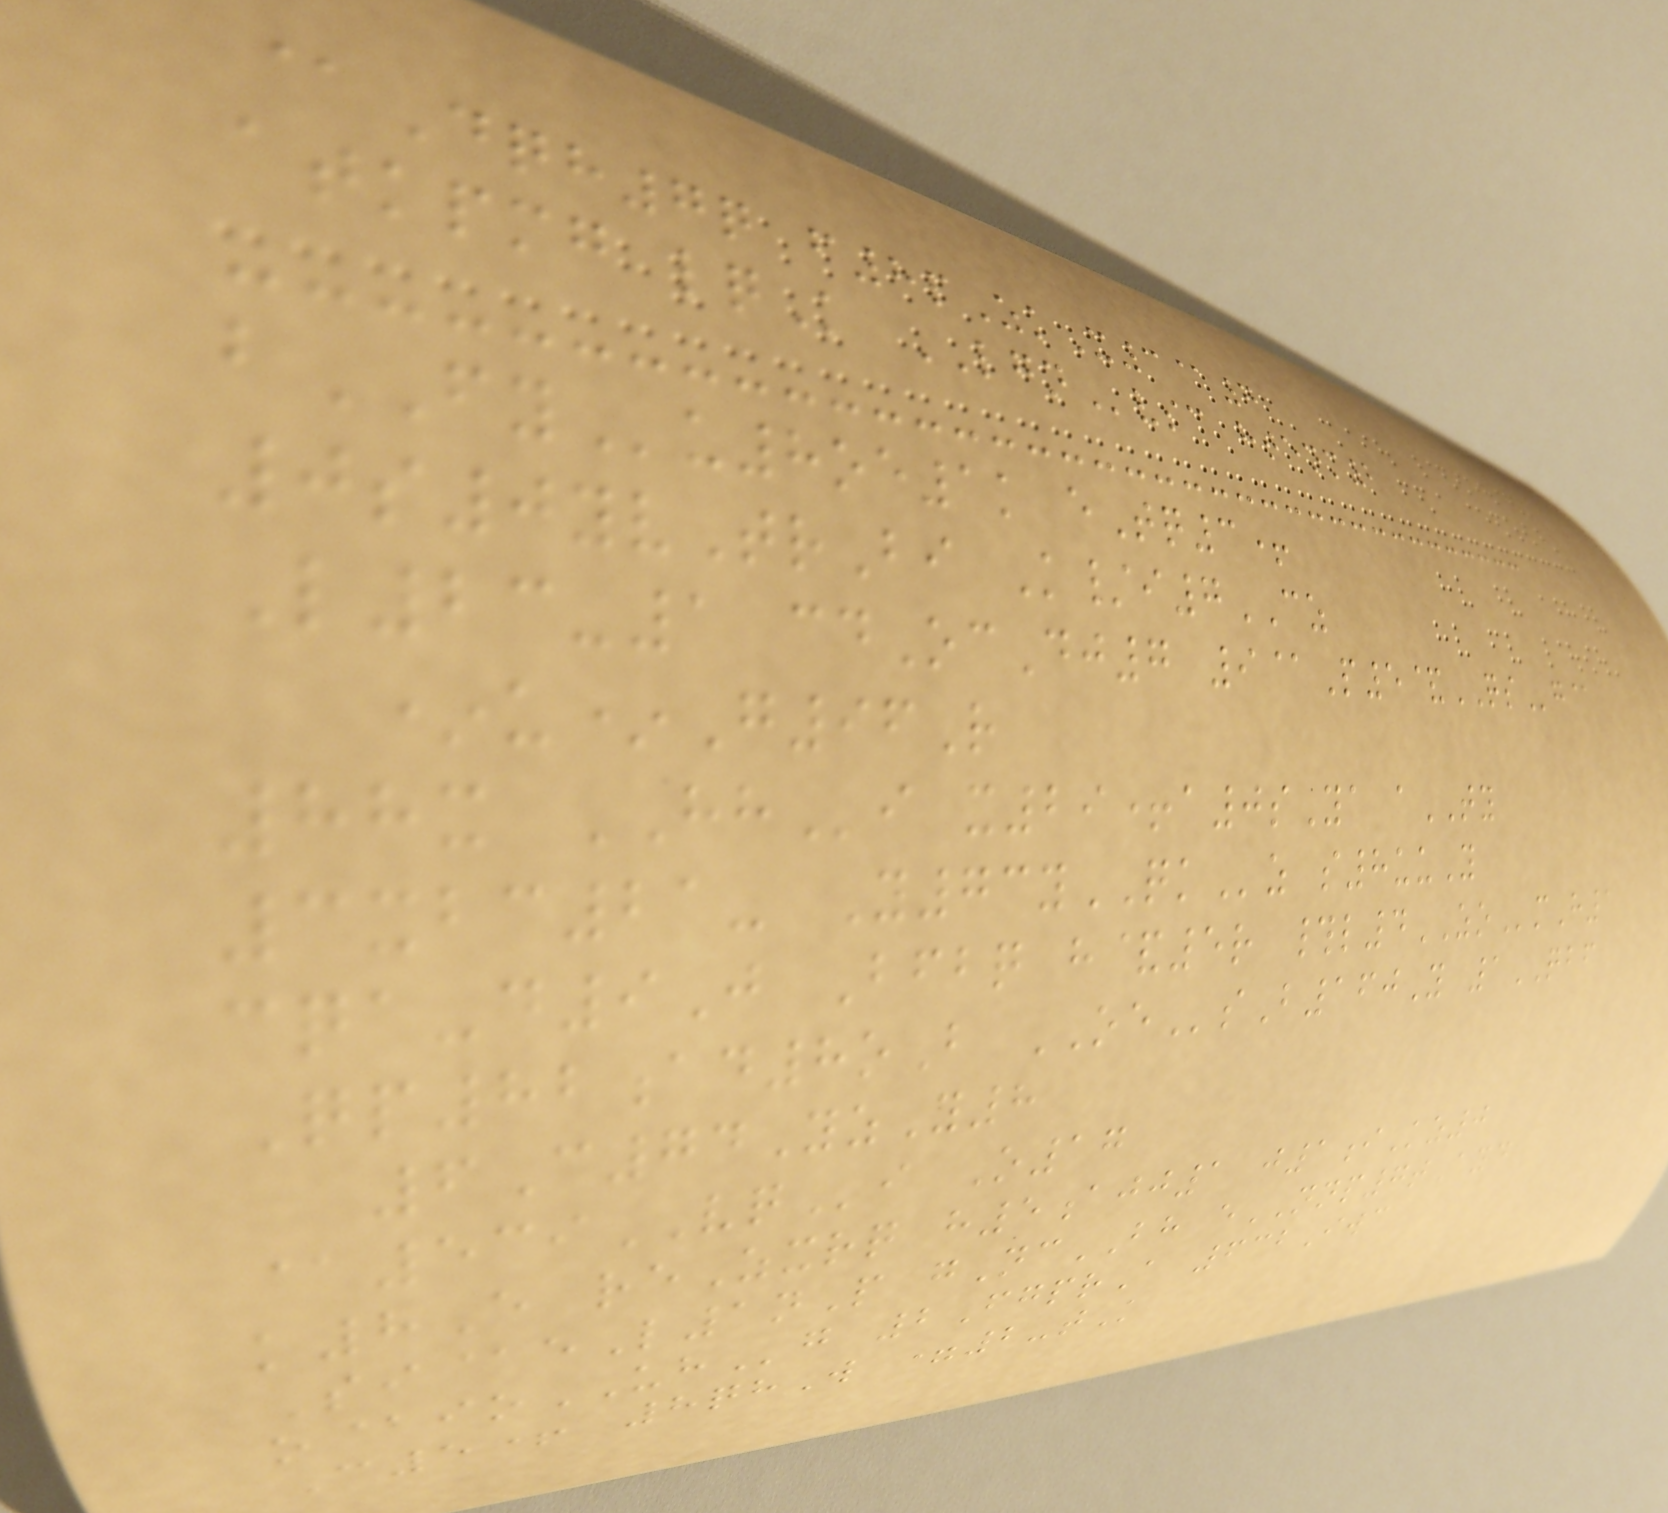@Dqh7q f8pZkX3@7
atkpmg lqK LGNvsc htenm2
bFYu8oe1k eTq3+
0s0yvTrBi K/i7CZ
L23-1 cdOcDj7 9@P5&QSg@
*u*G96R
88x HHi x29+a0sYa aTY
3xbc21- Y73yQKz s8uuY
cqa-d9J Bfbq h&5r #l4ZOmH1
Qp82ad8oB OEsB160Y 1QBF
6C74YzY8
@539VQi O17
k8E reZxrq h5ajj1 j1iKz0
Si@eL1nP gNcBH eNNP7tAyd
o@ioUHg 2FgprA 632Iwc
C5+ 8qhW =2-tK
